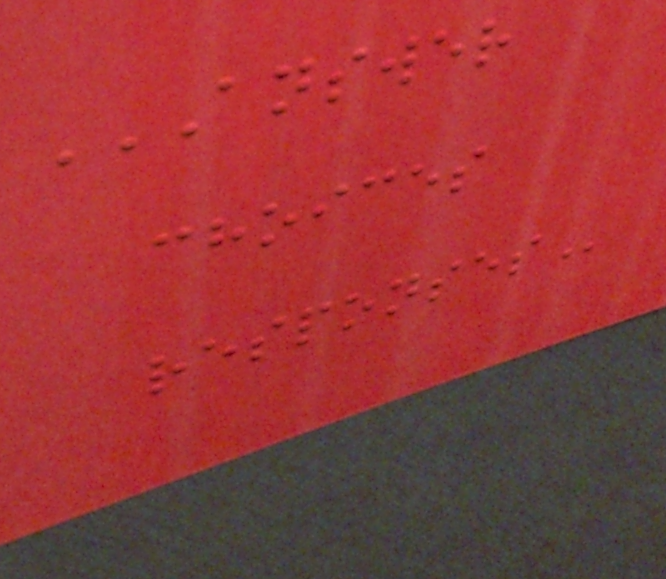ANSWER
CHOICES
RESPONSES
